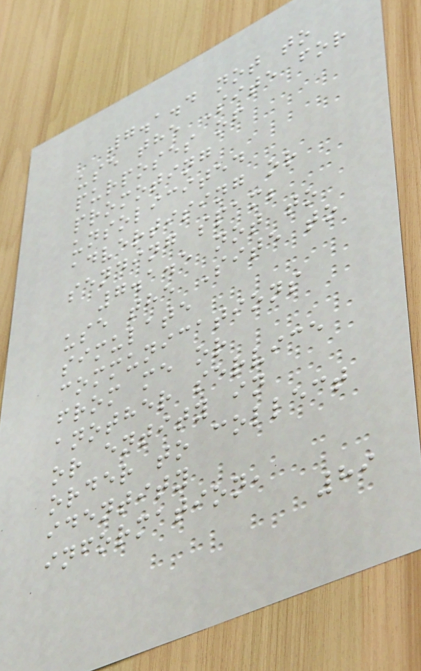7.1.4 not to
use the Site for
purposes of
promoting
unsolicited
advertising or
sending spam;
7.1.5 not to
use the Site to
simulate
communications
from me or
another service
or entity in
order to collect
identity
information,
89
